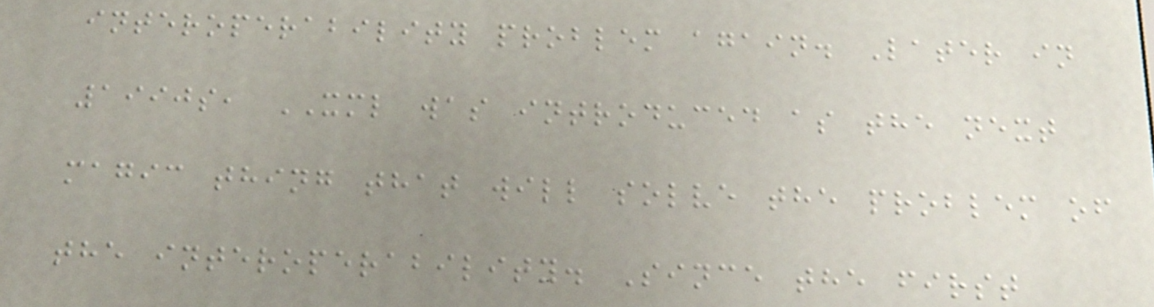interoperability problem again. Later in
1990s, XML was introduced as the next
magic thing that will solve the problem of
the interoperability. Since the first
